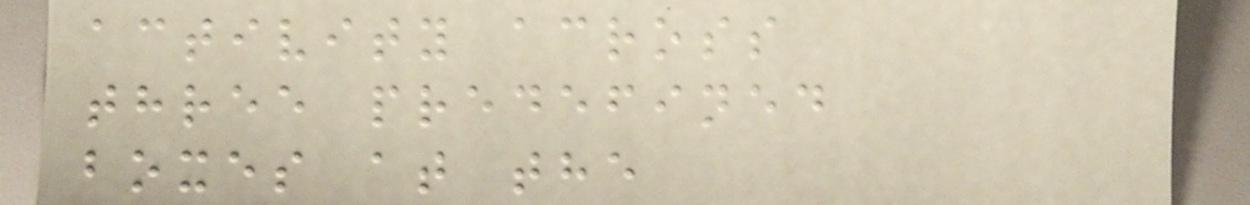activity across
three predefined
boxes at the
